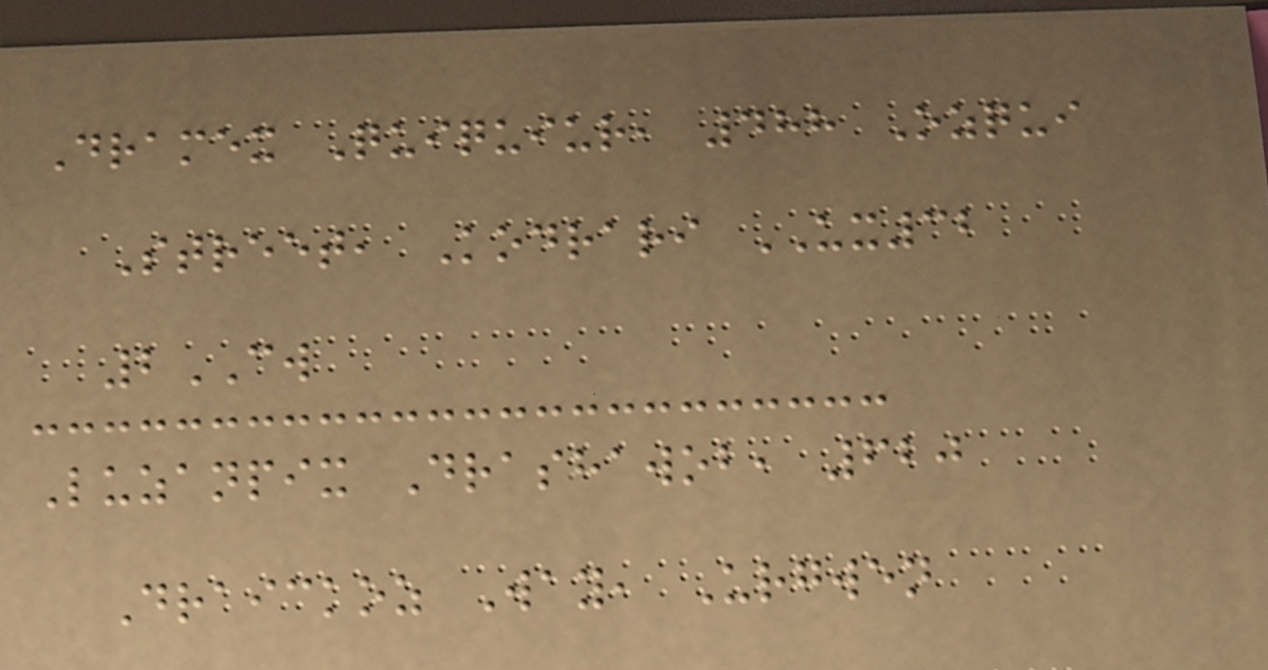Dramex Quiquiur, 488 Ozqui
Street, Kodrari UX32
2CW
Luzanpix Drashawob, 620
Draickoz Way, Urgwen
